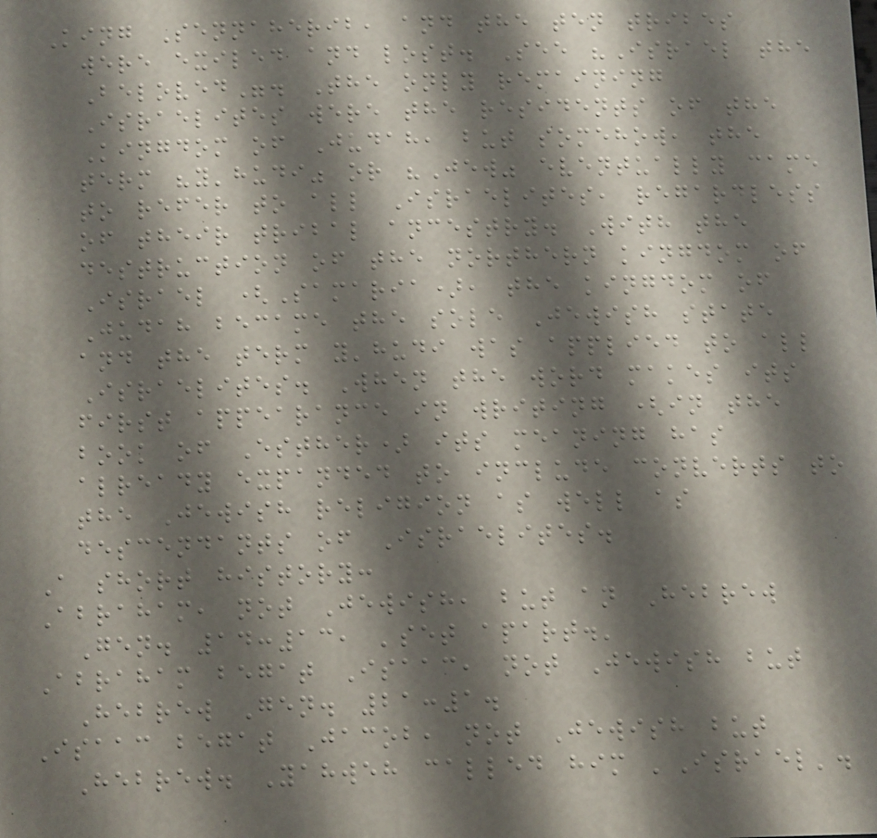King Sennaherib, and the ten tribes
were exiled and lost. See "Israel the
Beloved". The only remaining
Israelites were the residents of the
Kingdom of Judah, but somehow, the
term "y'hudi" or "Jew" eventually came
to refer to all Israelites, regardless
of their tribal ancestry. With the
destruction of the northern kingdom of
Israel (Samaria), the kingdom of
Judah became the sole Jewish state
and the term y'hudi was applied to all
Israelites. When the word makes its
first appearance in writing (in the
book of Esther) its meaning has
already expanded to include converts to
the Jewish religion as well as
descendants of Israelites.
A short history:
Abraham, not Jewish, but an Hebrew
Gen. 14:13, 'set apart.'
Abraham begat Isaac, not Jewish but
Hebrew Gen. 21:1.
Isaac begat Jacob, not Jewish but
Hebrew. Yahweh called him 'Israel'.
